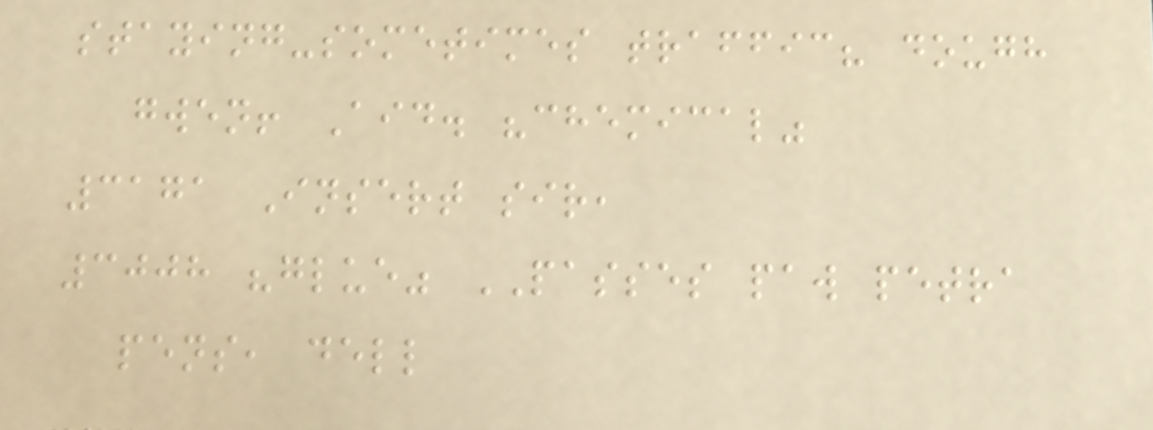staying-sometimes traffic? dough
gwen! Aid. "chemical"
3171 Insert sir,
3008 "glue" PASSES paw petra
pens, dell
